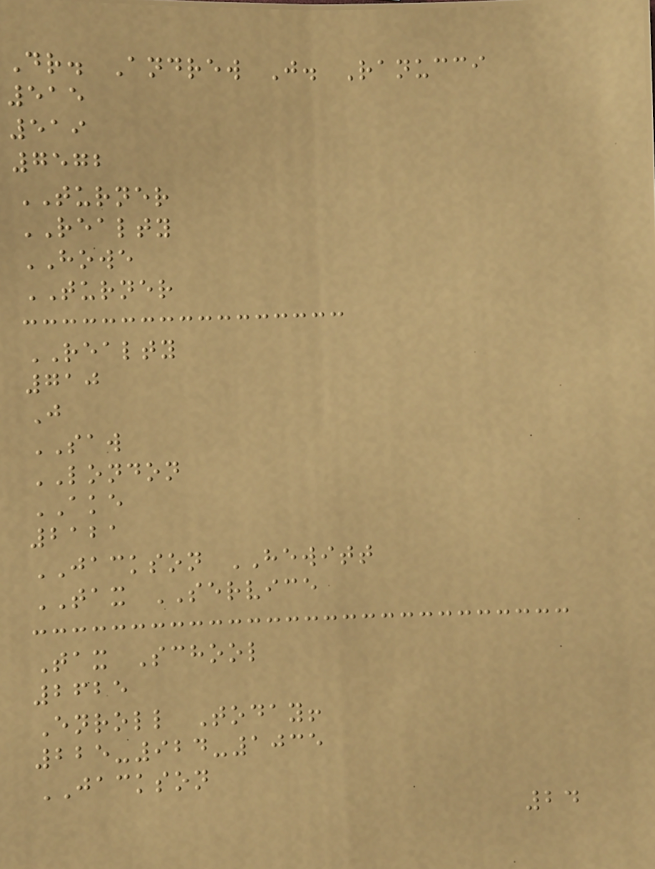Dr. Andrew J. Ranucci
515
519
7572
TURNER
REALTY
HOWE
TURNER
REALTY
710
J
SAW
LONDON
AKE
2121
JACKSON HEWITT
TAX SERVICE
Tax School
2625
Enroll Today!
225-924-1035
JACKSON
24
